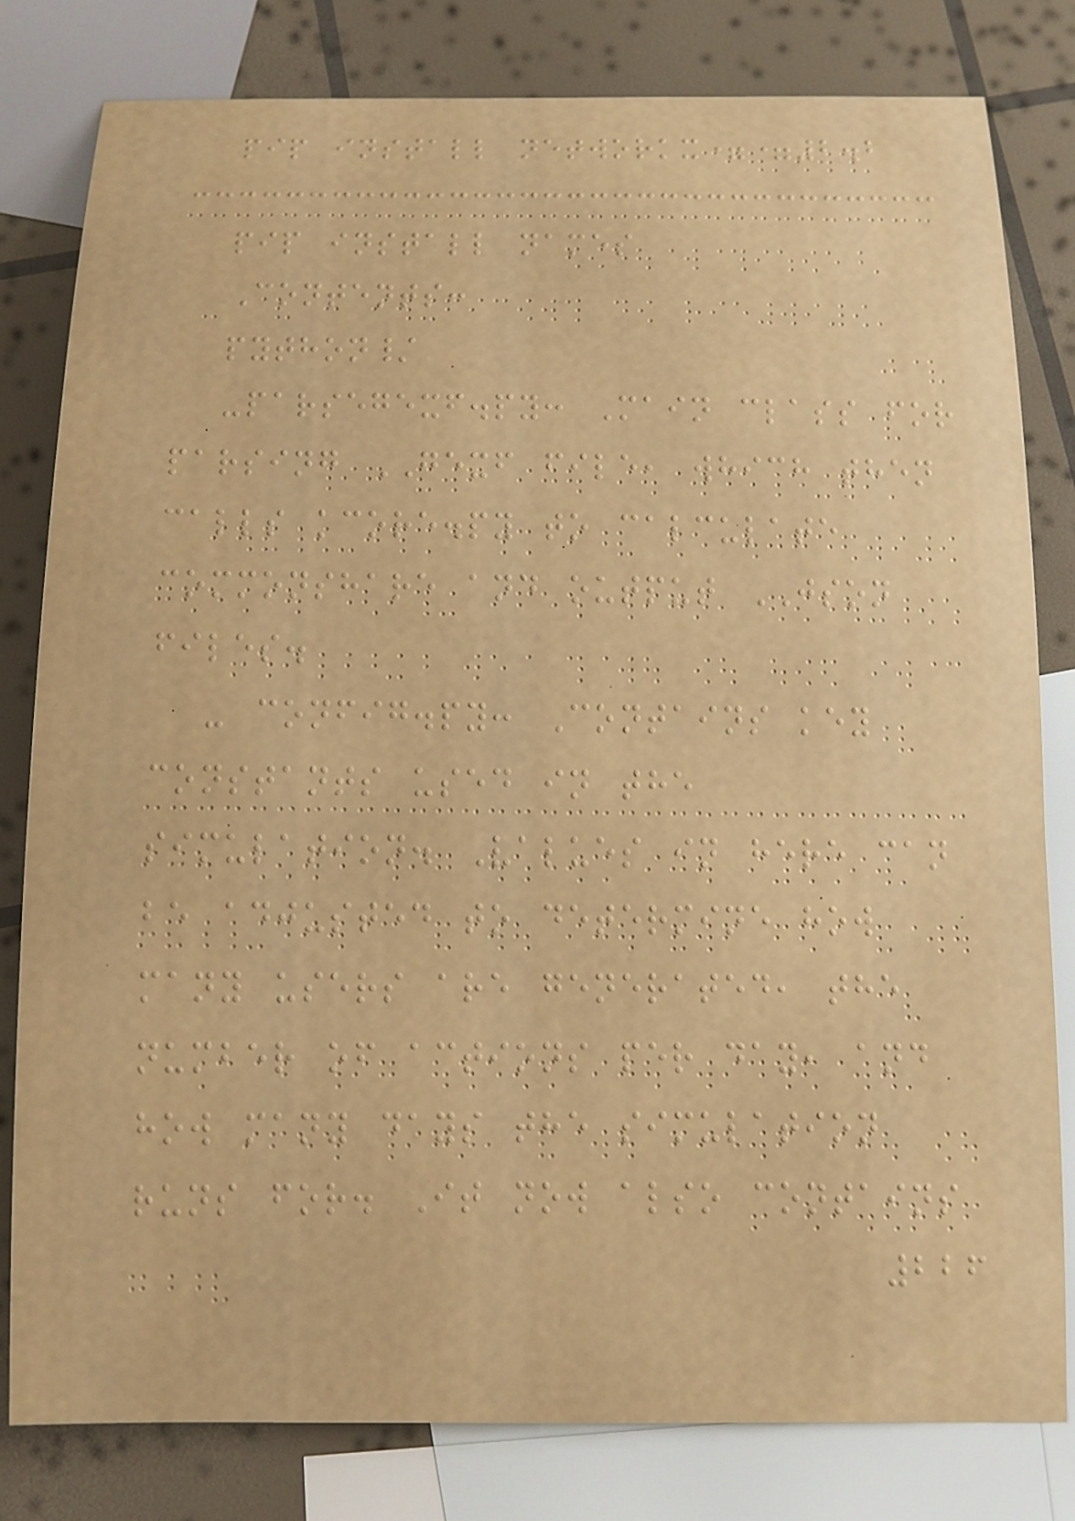pip install networkx==2.2
pip install names
Contents:
python/
-parsegexf.py: Main class for
parsing GEXF file, which then
calls kcore.py to calculate
commonshare and output JSON
files.
- config.py: Contains key
constants used in the
simulation. Values in here can
be adjusted to determine how
many users are generated, the
number of actions per day, and
how many days the simulation
runs for. It now also contains
226
